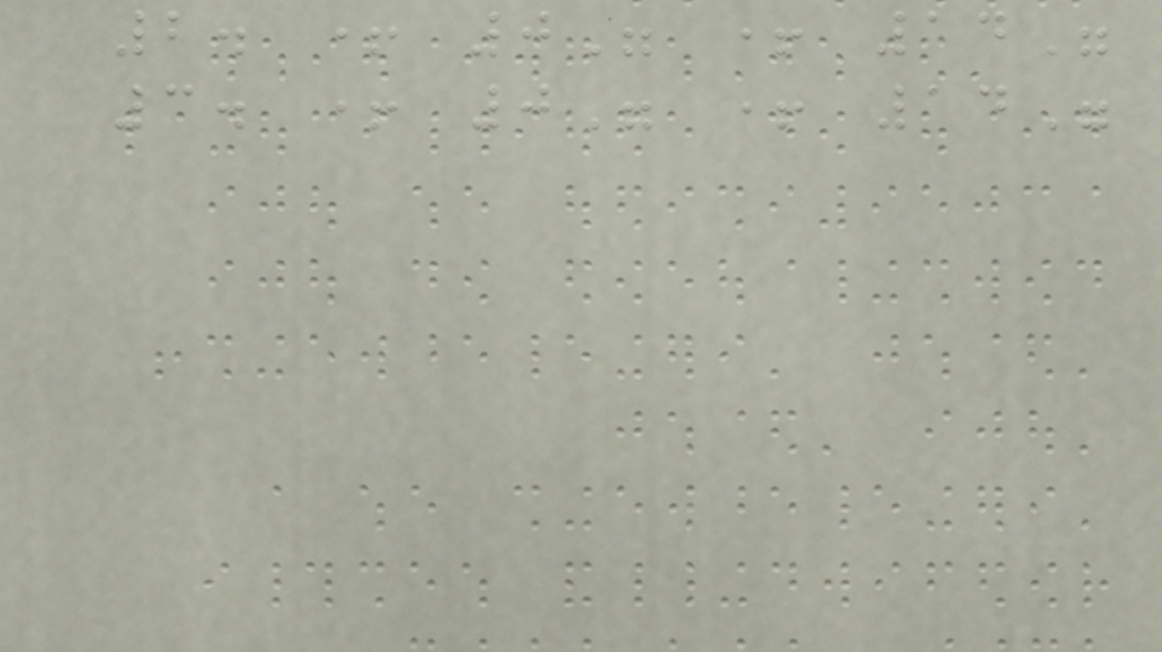2. + 0" + 14"
3. + 0" + 14"
